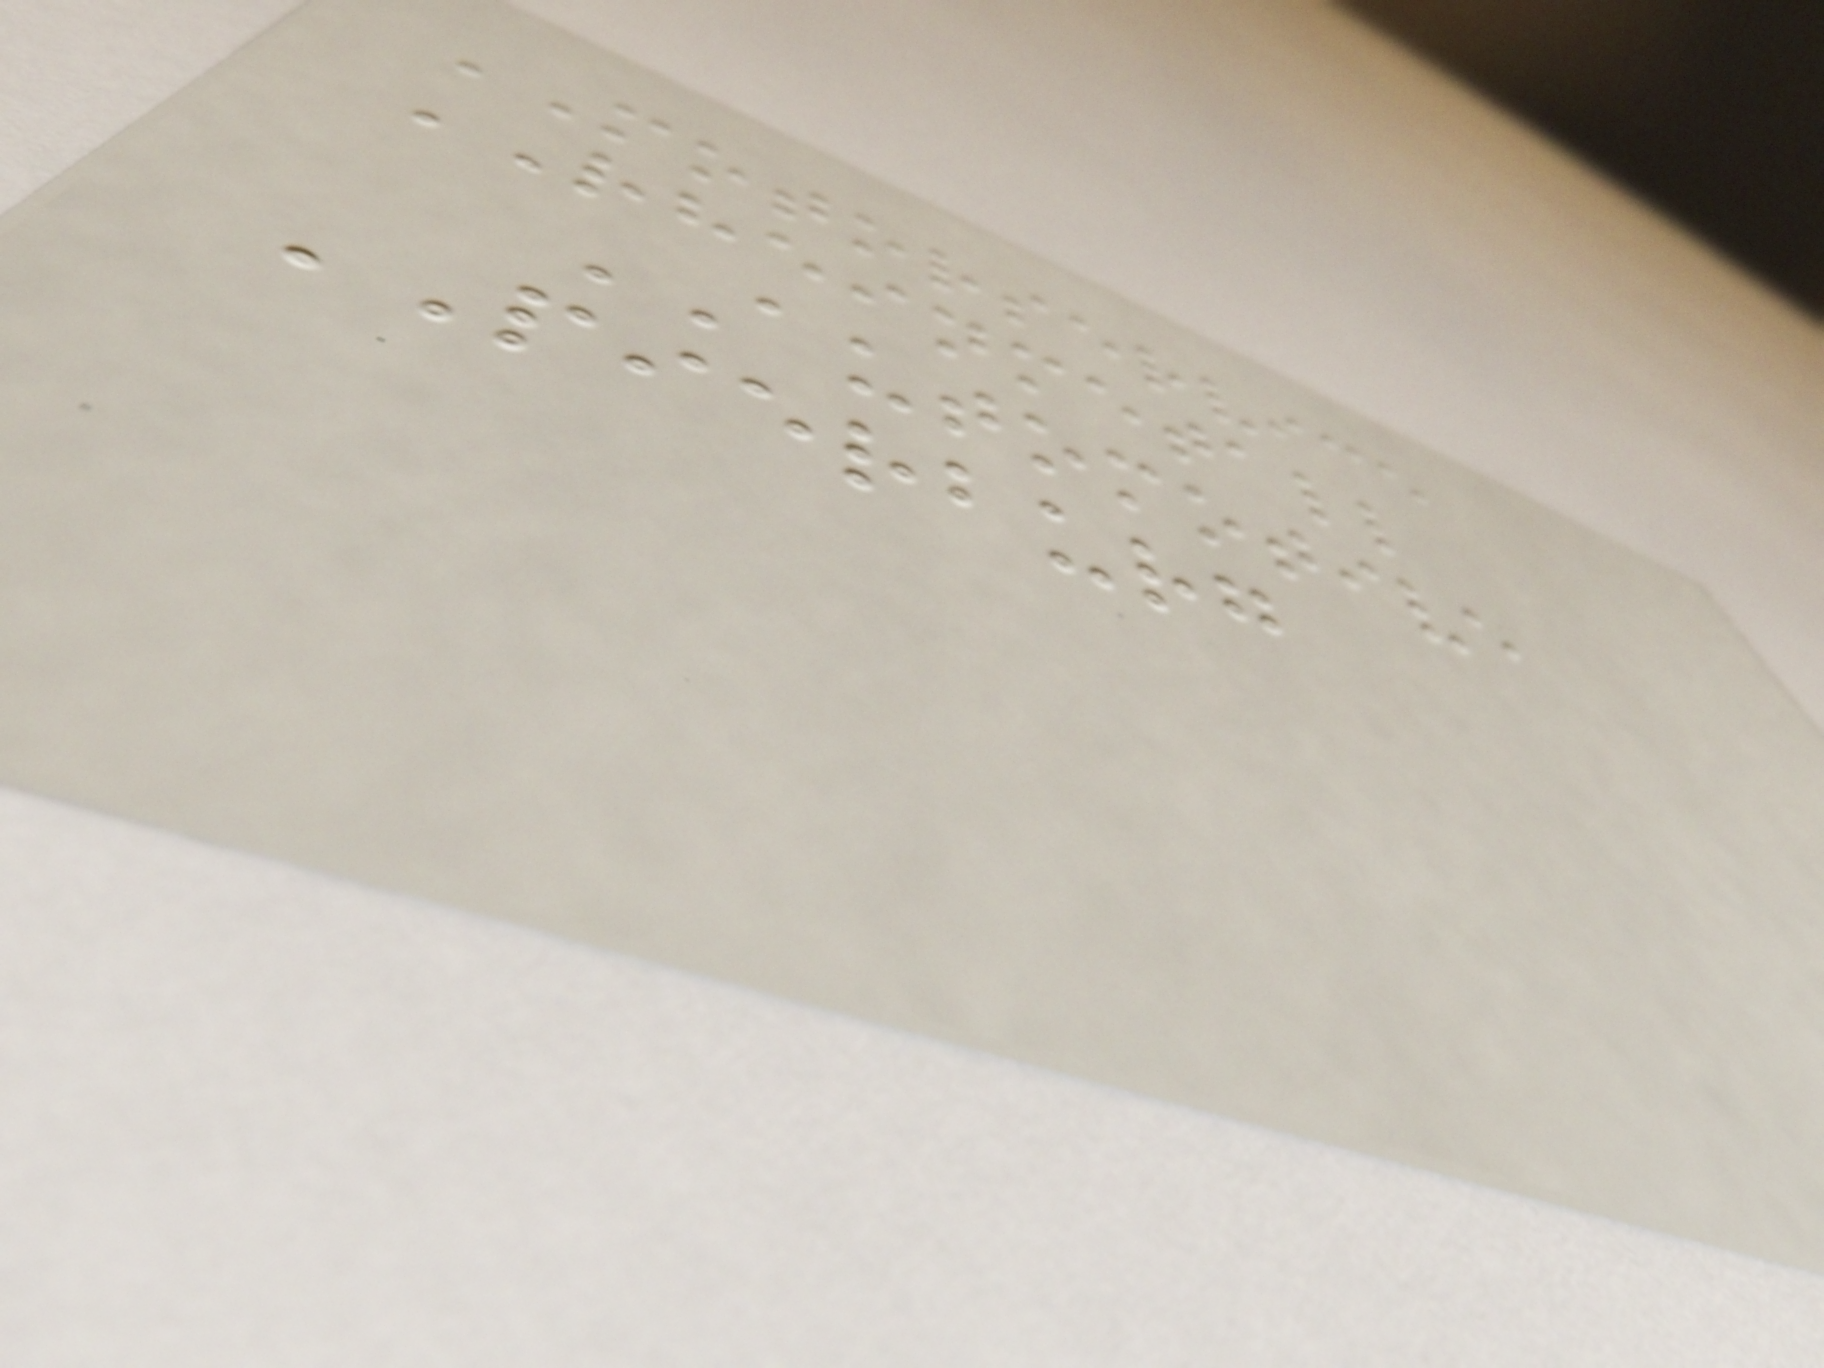MOTORSERVICE
RHEINMETALL
AUTOMOTIVE
PIERBURG
